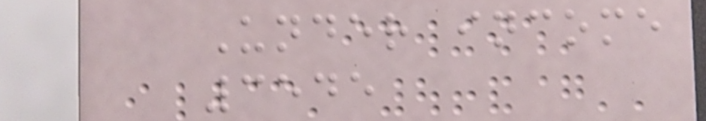Under income
3545
